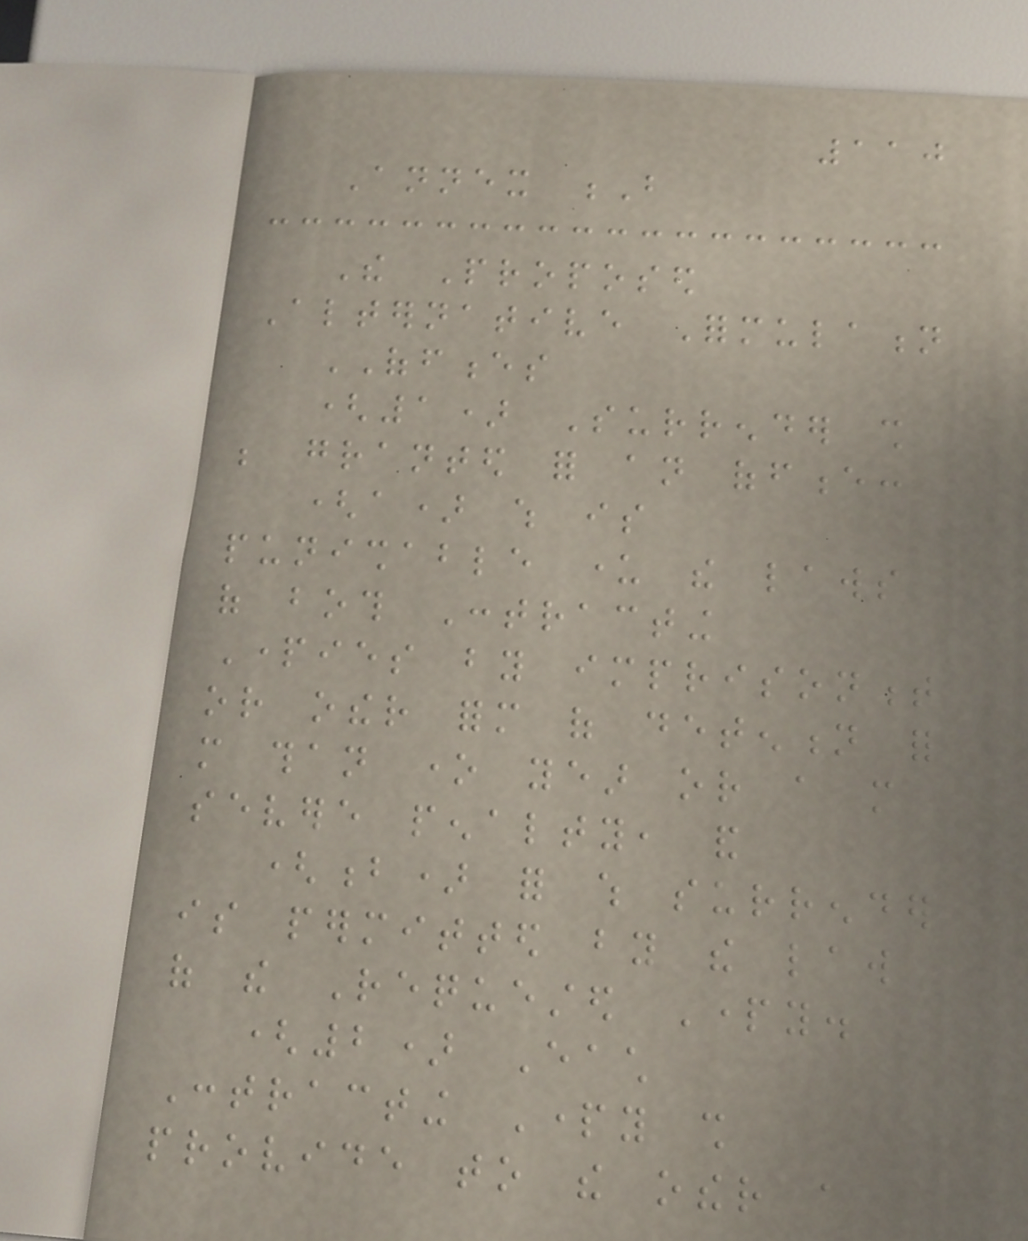110
Annex B
The Proposed
Alternative Formulation
OFFENCES
(1) Surrender shall
be granted for an offence:
(a) which is
punishable under the laws
of both Contracting
Parties by imprisonment
or other form of detention for
more than one year or a more
severe penalty, and
(b) for which surrender
is permitted by the law
of the Requested Party.
(2) Each
Contracting Party shall
provide to the other a
